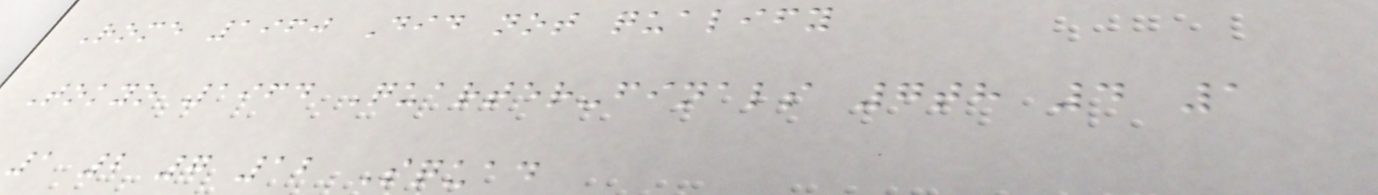Rome 1960 Did not qualify
Tokyo 1964 Quarter-finals 7th 4 1
1 2 7 12 Squad
